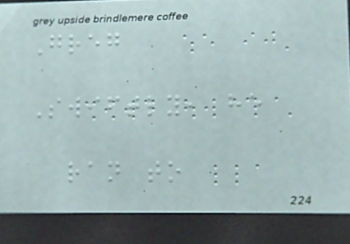Greg
Swiftly, he
ran to
